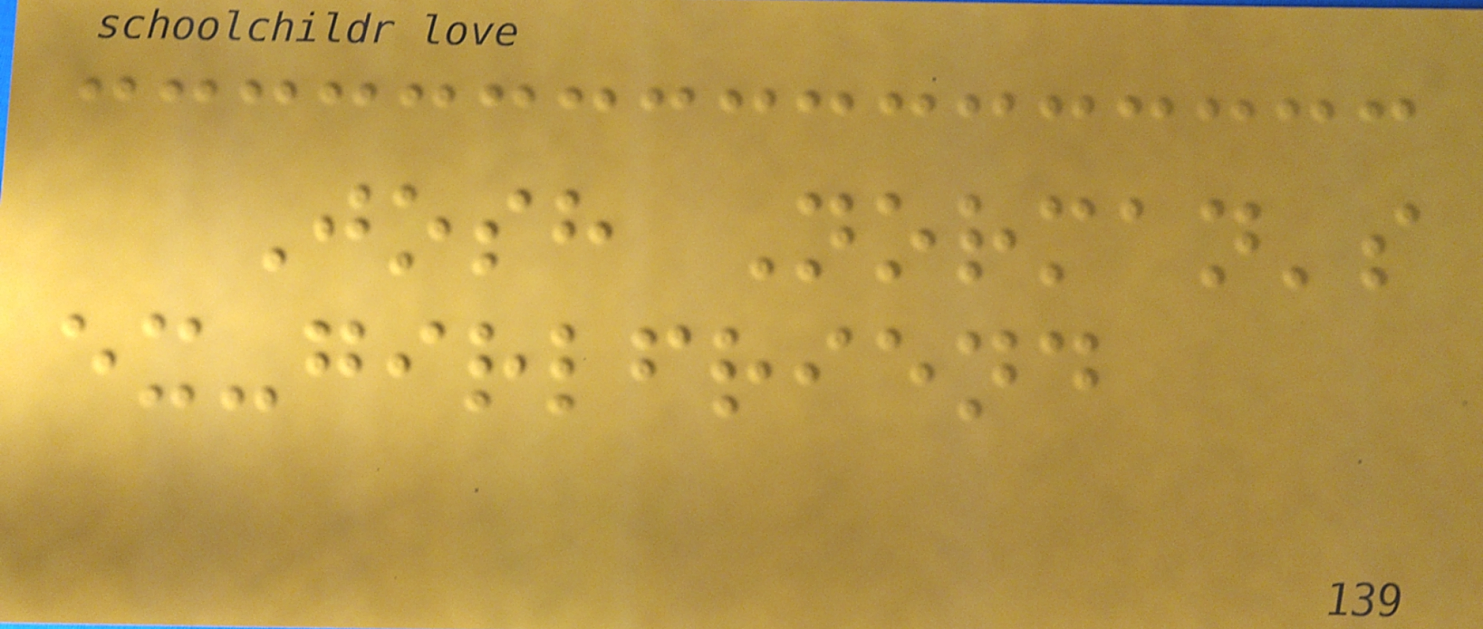Josh Norman's
ex-girlfriend
